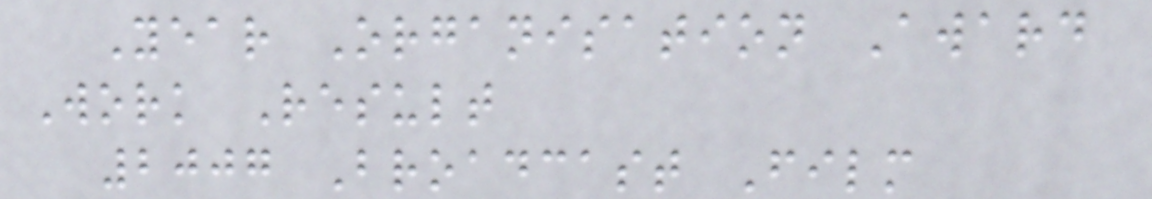Year Organisation Award
Work Result
2007 Broadcast Film
